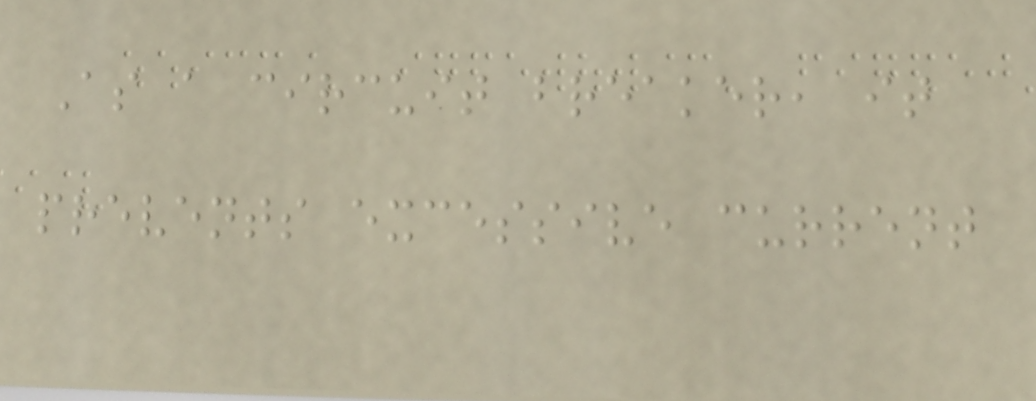As a circuit breaker, it
prevents excessive current
